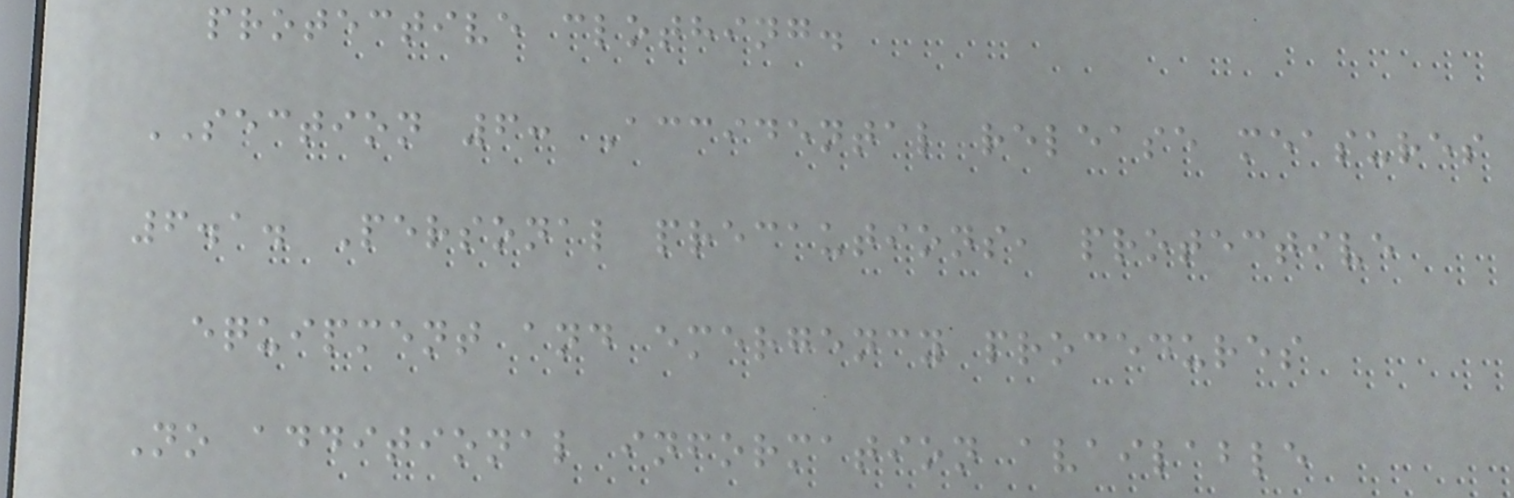protective clothing.
SECTION 6: Accidental release measures
6.1. Personal precautions, protective
equipment and emergency procedures
No additional information available
